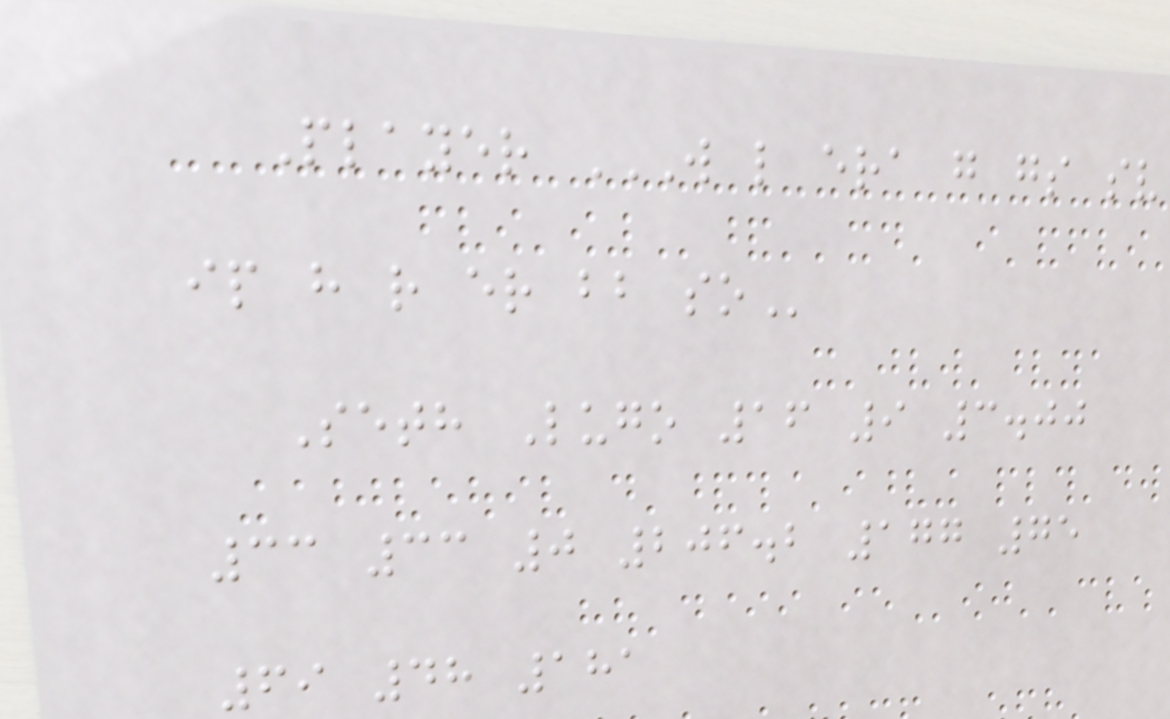Player W L ERA G GS SV
IP H R ER BB SO
Seth Lugo 16 9 3.00
33 33 0 206.2 177 75
69 48 181
